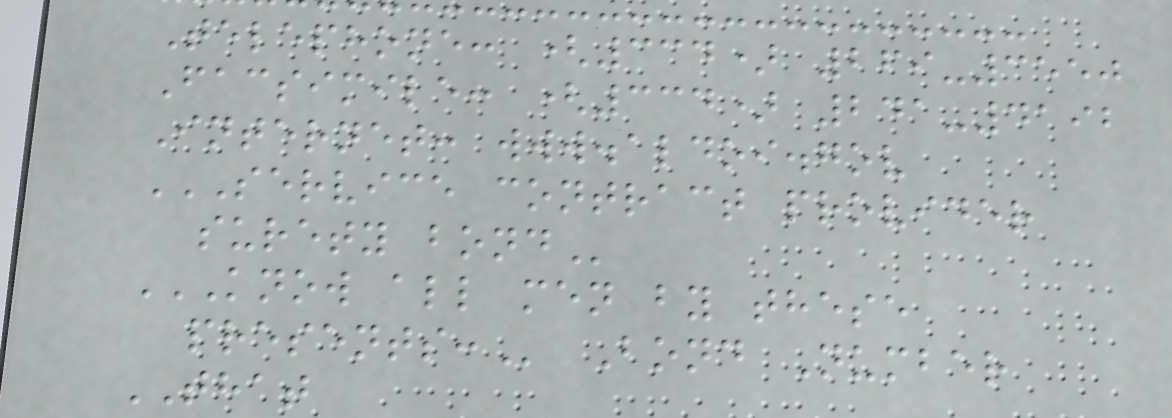Telephone: (334) 269-3550
Facsimile: (334) 241-4192
Internet: www.aldoi.gov
SERVICE CONTRACT PROVIDER
SURETY BOND
KNOW ALL MEN BY THESE
PRESENTS: Bond Number
THAT
